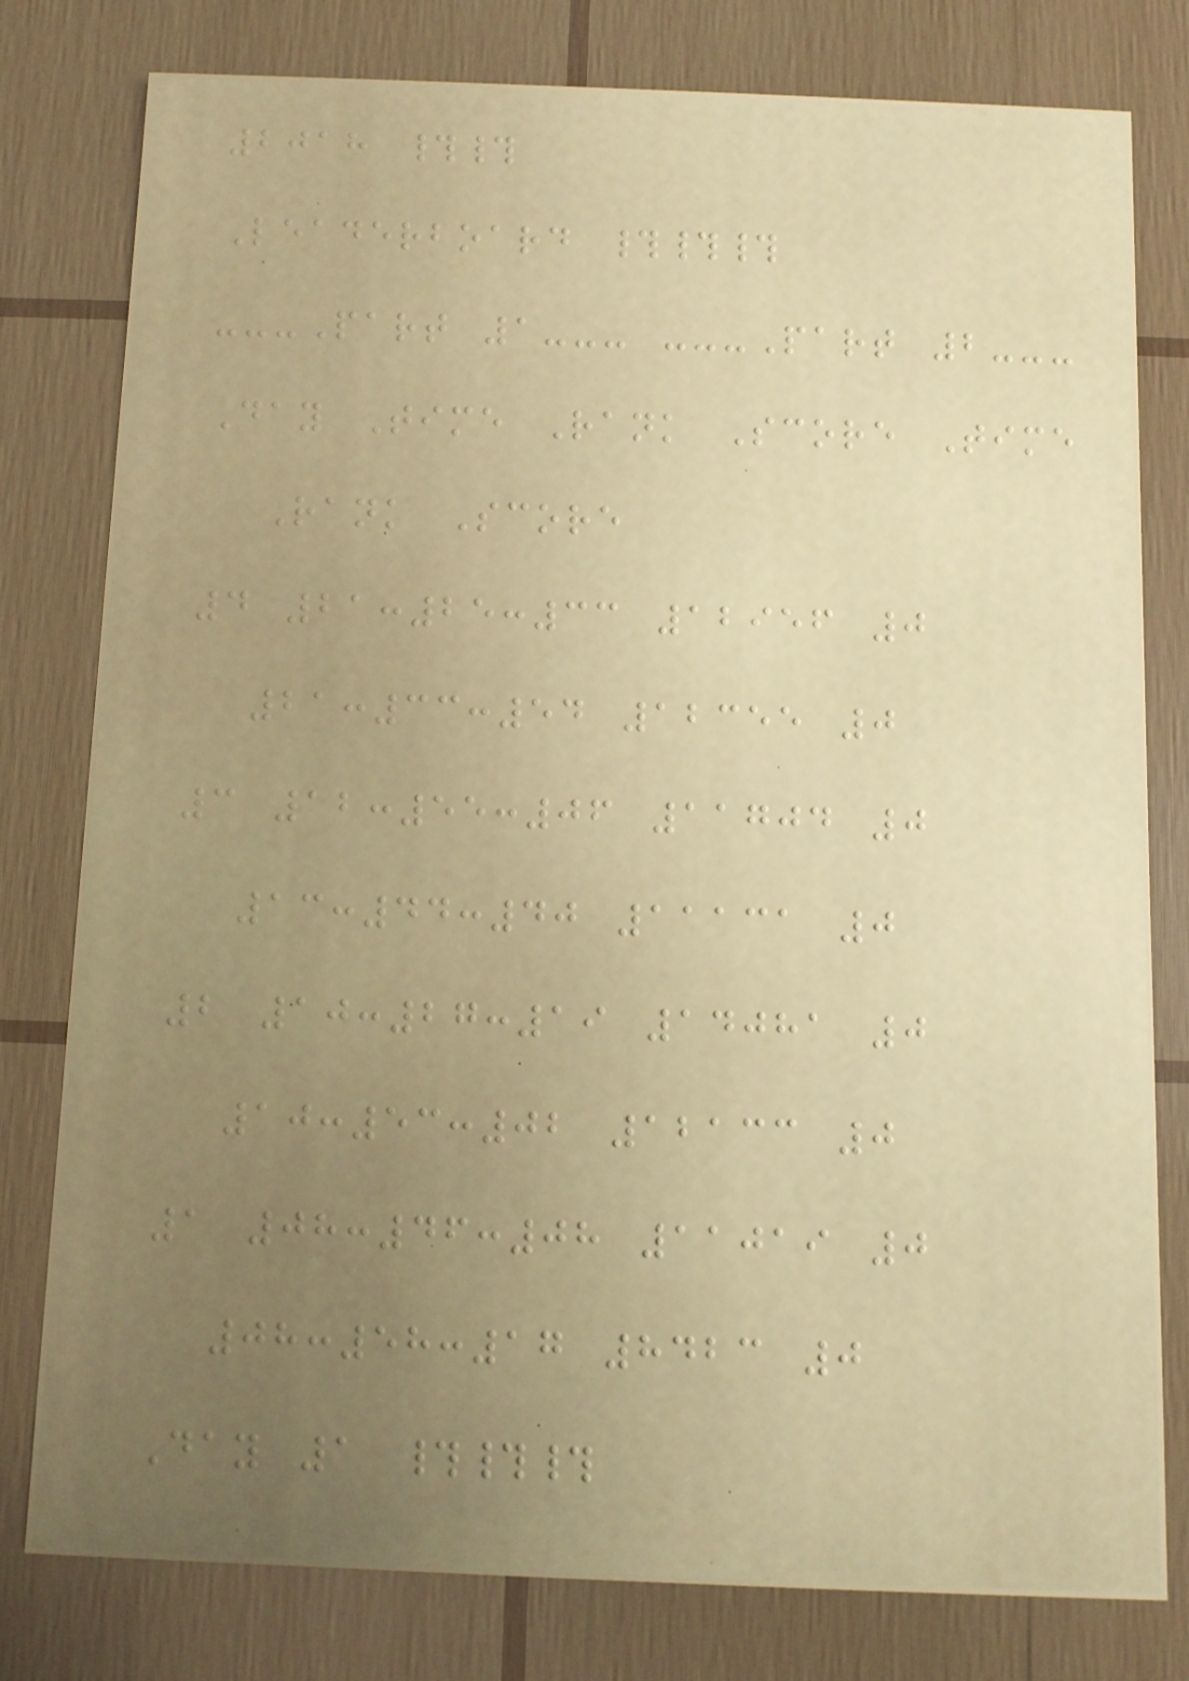2018 ##
Leaderboard ###
---Part 1--- ---Part 2---
Day Time Rank Score Time
Rank Score
4 21:25:33 12956 0
21:33:54 12355 0
3 12:55:06 11704 0
13:44:40 11131 0
2 10:27:19 14081 0
10:53:02 12133 0
1 08:46:08 11019 0
08:58:17 8423 0
Day 1 ###
